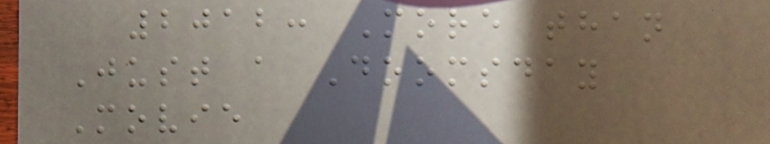2012: More than
Just a Doomsday
Movie
